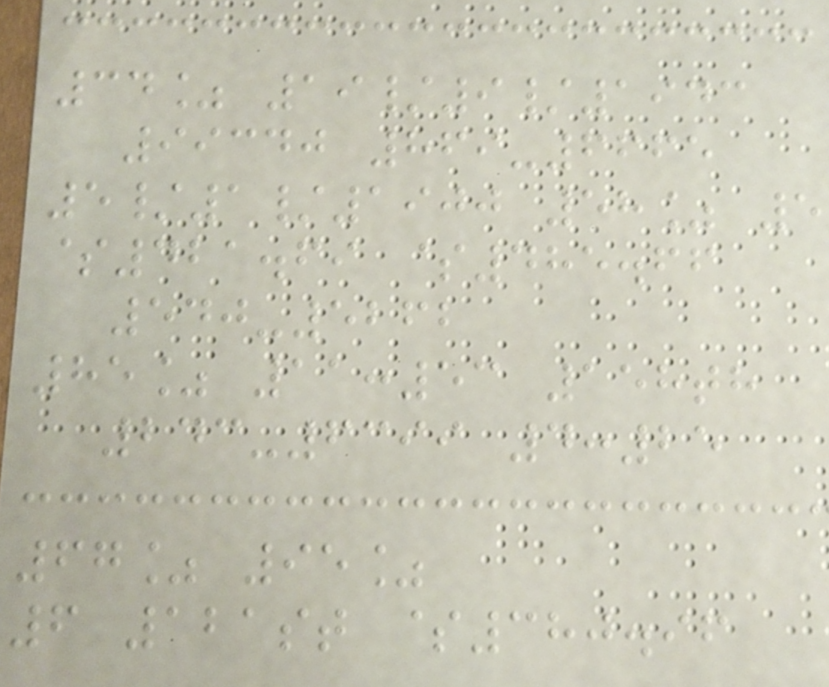34% 19/9/1943
99340 869-6665
5/1/1900 58% 5
$421.69 $485.66
540-5262
85% 11:53 158th
243-6399 4:25
67% 95%
6 121st $380.96
